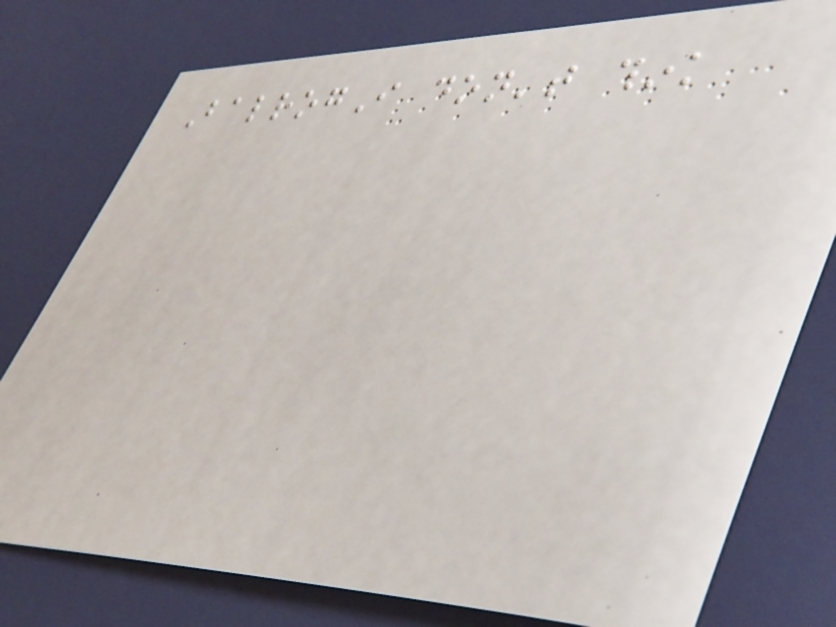BalrogI don't think
